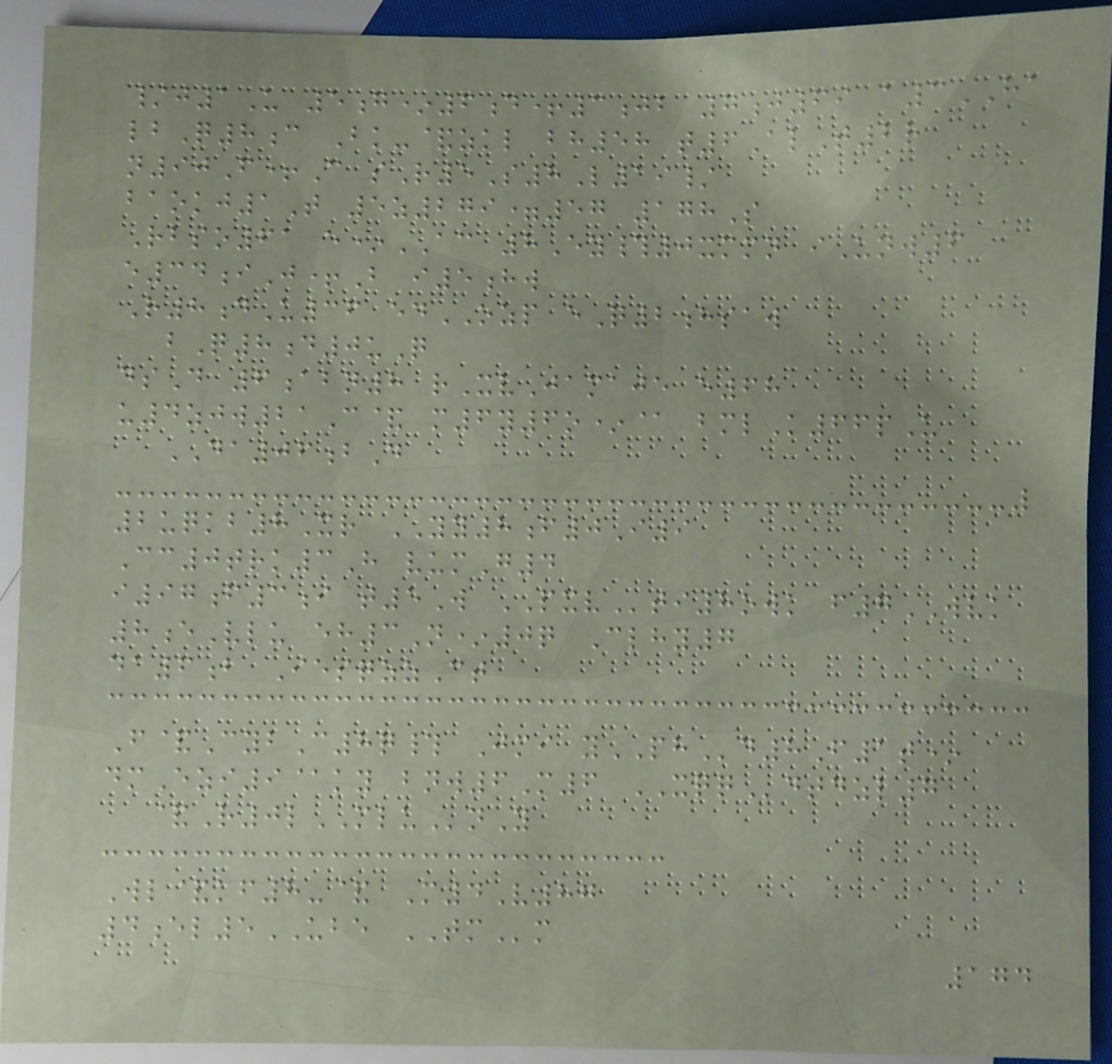/j1U 5g*6d+3jb 7j69 a3HA
lbQ8c Bk-&zkl bh58 t6AlT2r
n90F+C sR5S8L19/
baokj1T 5z279=57 178S
Rbso61 e*AC 8Ey#0xmmn iUnw6
e34iJ+B i5hw
R8dU36 edOZP eQ2hsaw
bQ8d0uQ
dsD 6abn8 rXvJamaje e68
u4zjw21C& m6y6o*@ bmlK66pU
DA06bD
2uqkb8Xr YY8f0I9
Cc0trk3H vumG4
i97f3i t5W PXVti8owk f7WVK
8eVlu eh3N*0q Clhy7
da6b IesqzzCt
F&CybC8q# Jmi yPHd8F1t*
dmEzi9@ky bnw6M6 XQQdtdzl7
&R0lMLUnY
Wl&kf8-& M4V87
4el5UBE TMm
174
